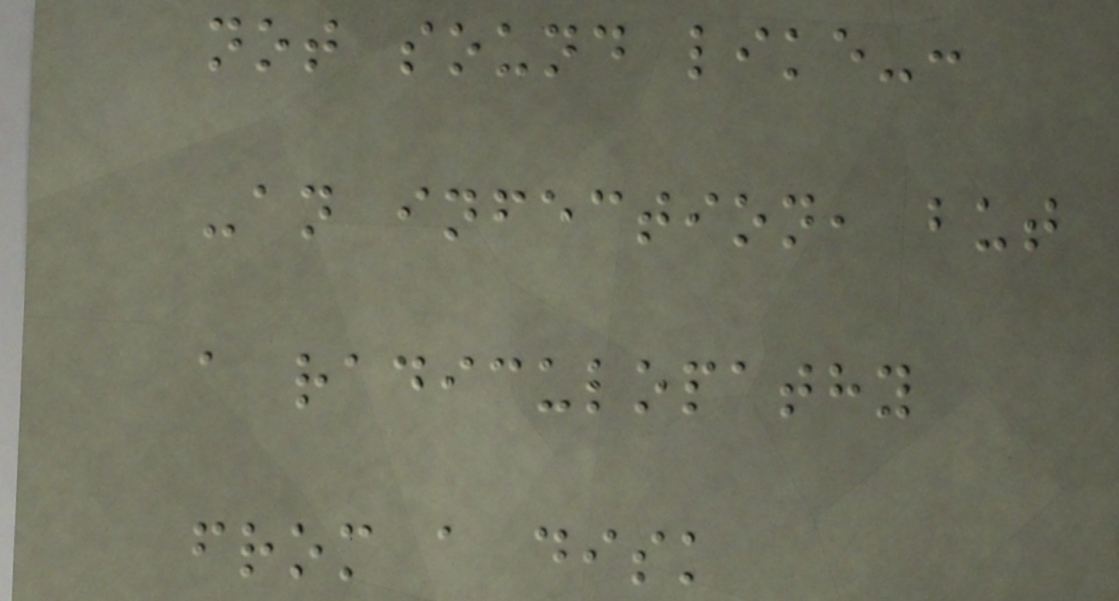not sound like-:
-an infection, but
a radiculopathy
from a disk
